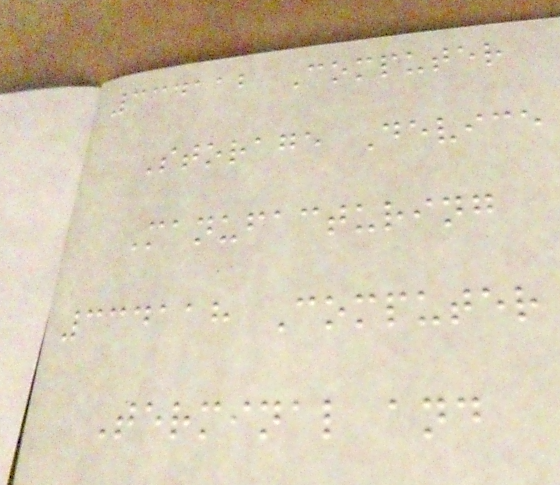334112 Computer
Storage Device
Manufacturing
334118 Computer
Terminal and
